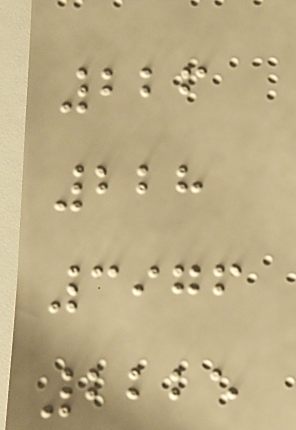226
228
3976
2225
